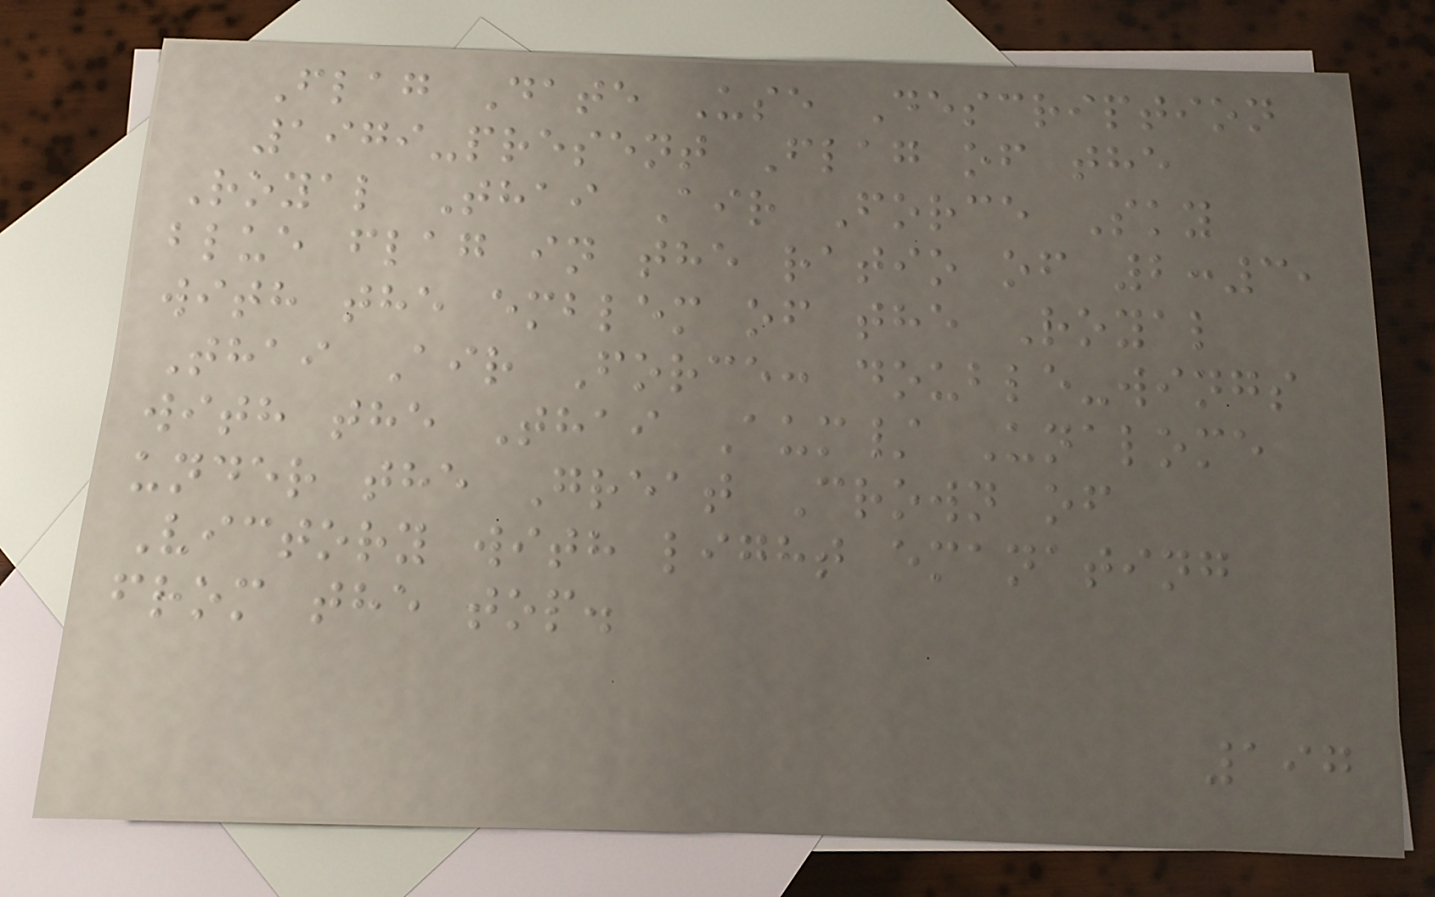Flag Date Use Description
1979-present Flag of the
Royal Thai Air Force Sky
blue flag in the ratio of 2:3,
with the emblem of the Royal
Thai Air Force: double-wings
with the Thai Aum/ Unalome
under the Great Crown of
Victory with light emanating
from the top.
197
